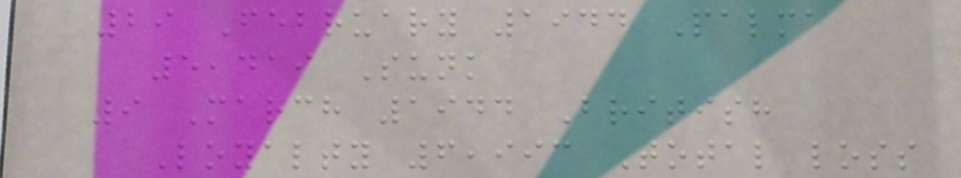29 February 1944 Palma
5,419 Sunk
9 March 1944 British
Loyalty 6,993 Total loss
